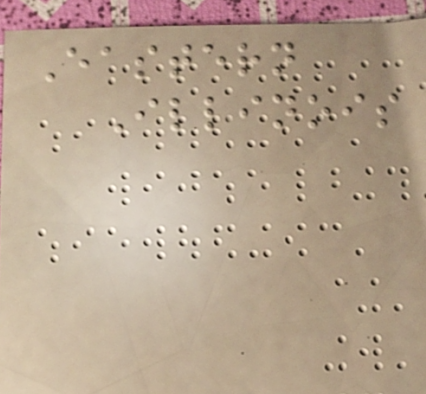Eastern
Illinois
